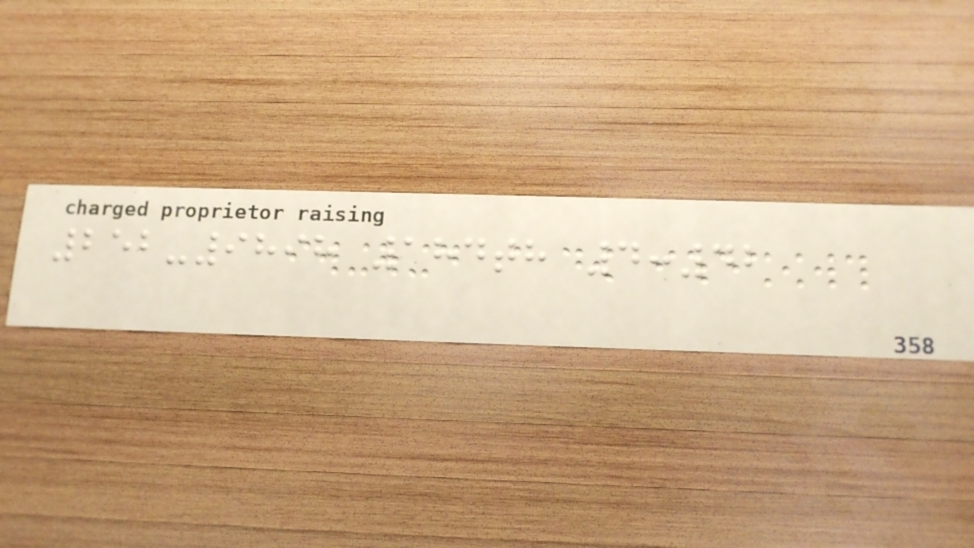252-9898 184th 4:42
